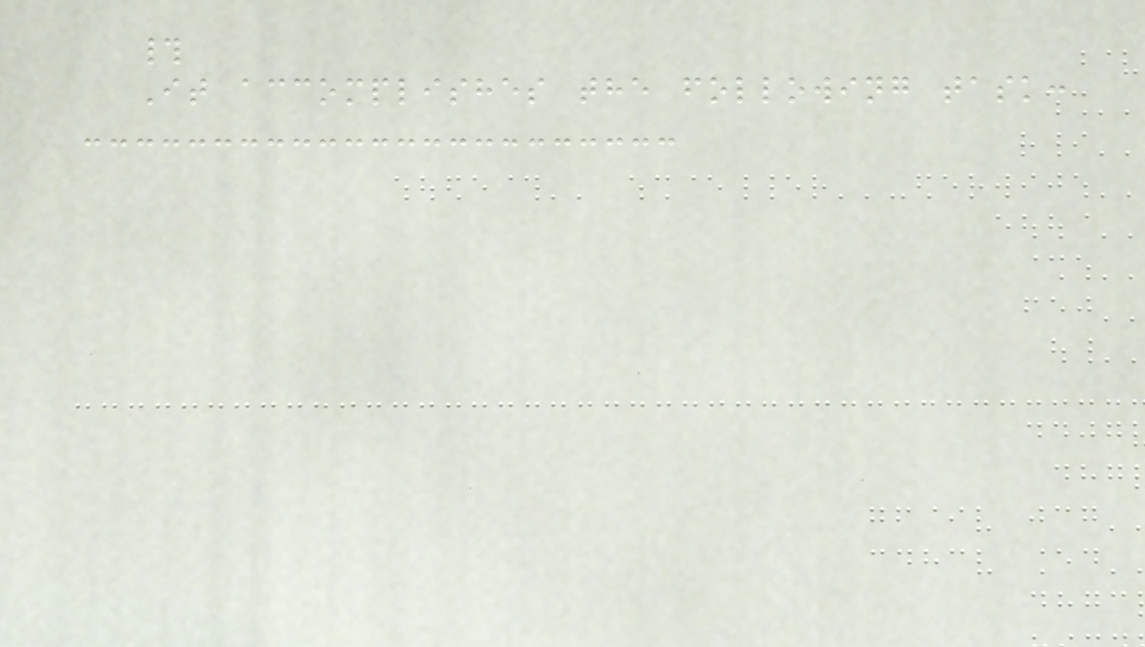#
It accomplishes the following task:
